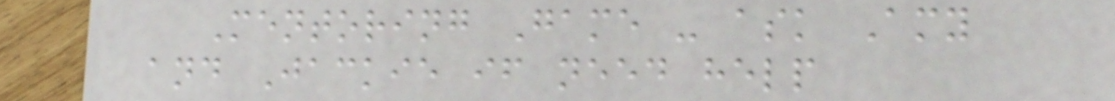Mentoring Game - ask Amy
and Jackie if need help
